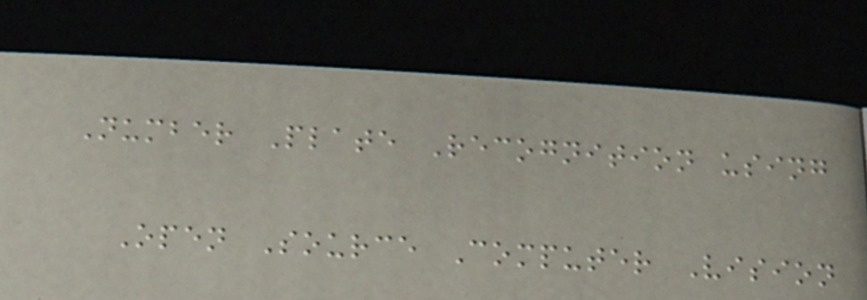Number Plate Recognition using
Open Source Computer Vision
